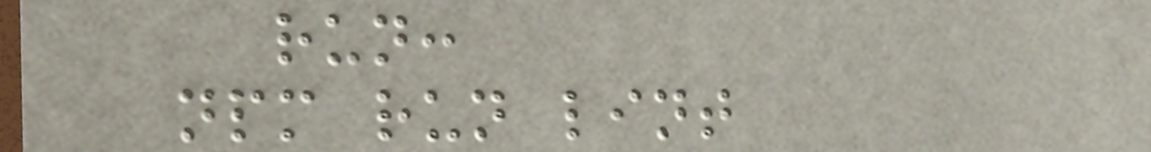run:
npm run lint
